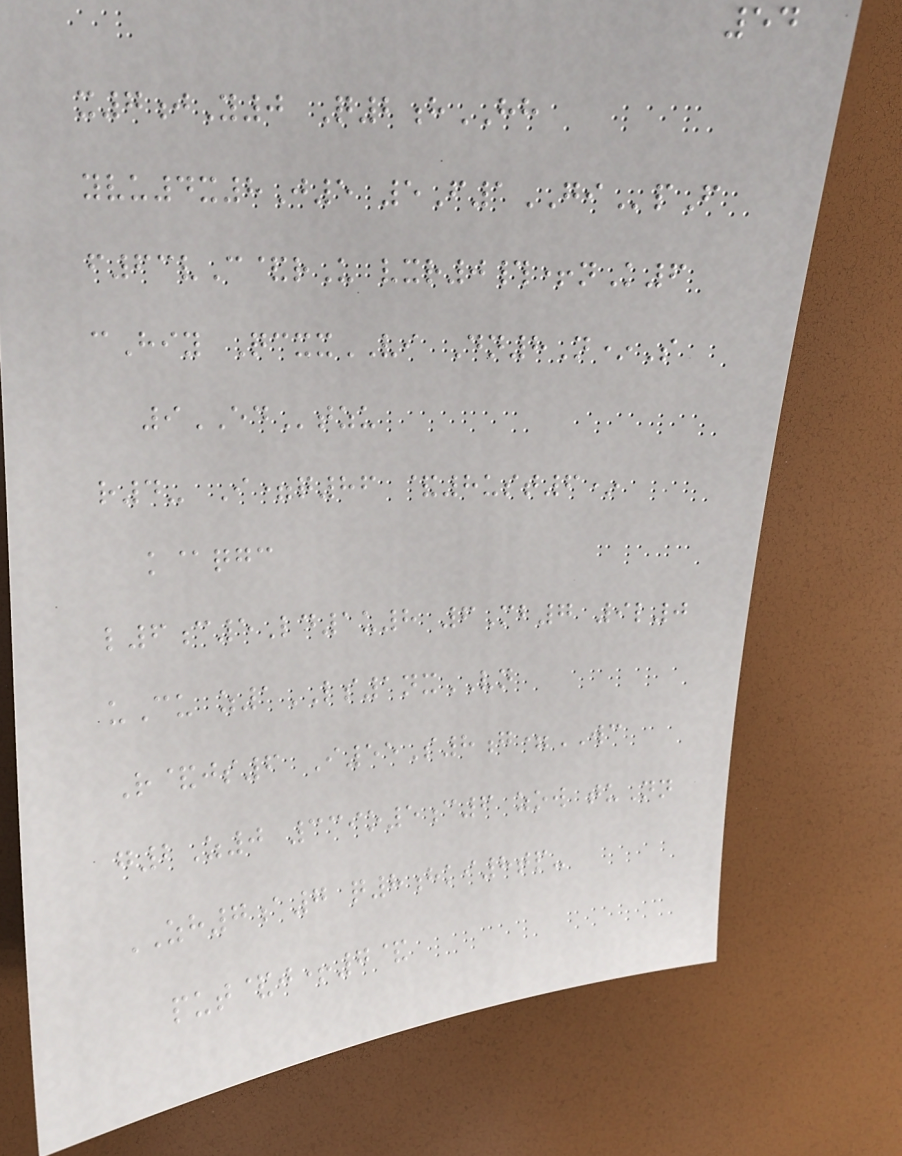54
x7jY0 Q2hHH
yvu4x8J5 5F1GIpF
f63vC&rU vxr0#+nK6
cHiy QcxxVI Dn8N*S
9EDtzu
r4- I=q86 &8ust6*
k@qgc
l6c5Ld1u8 6Mb7 9l0
uCu z1LS1nxVN
R&js6 I55S8g=WC
g2Z0 339o5c6 zow tuNn
ZH7a7 q8hki8tp-
put&j+7&
